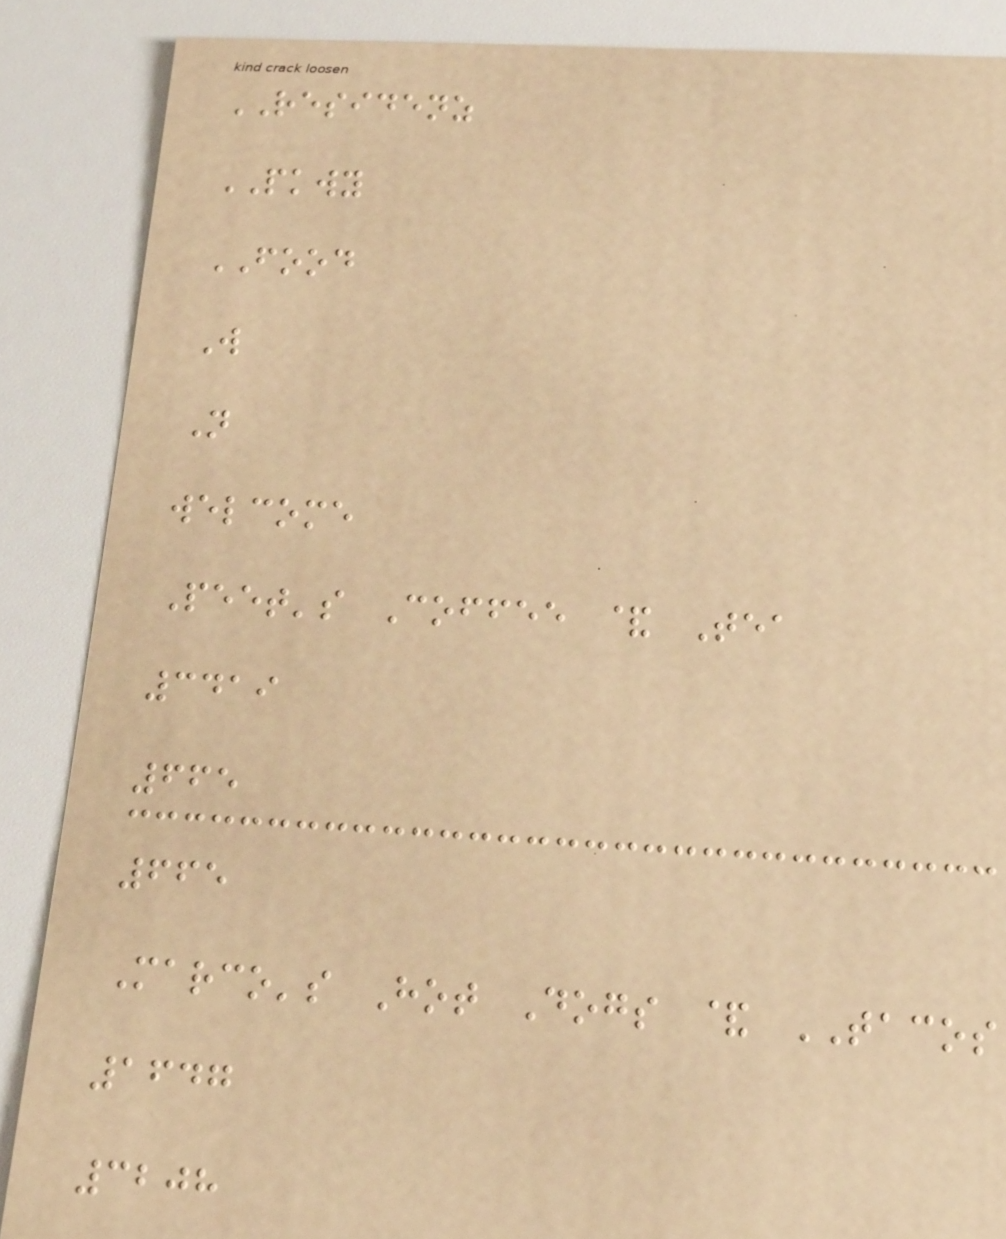RESIDENZ
PKWY
FOOD
W
N
welcome
Peet's Coffee & Tea
3419
665
665
Marco's Hot Dogs & TACOS
1647
3208
